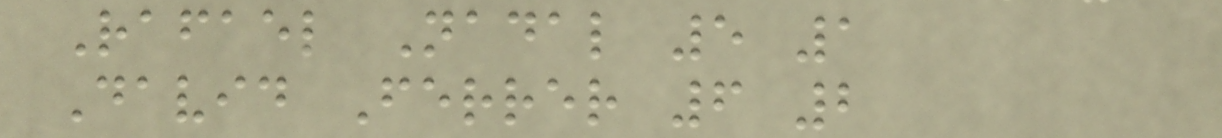Rafael Nadal 5 1
David Ferrer 6 2
